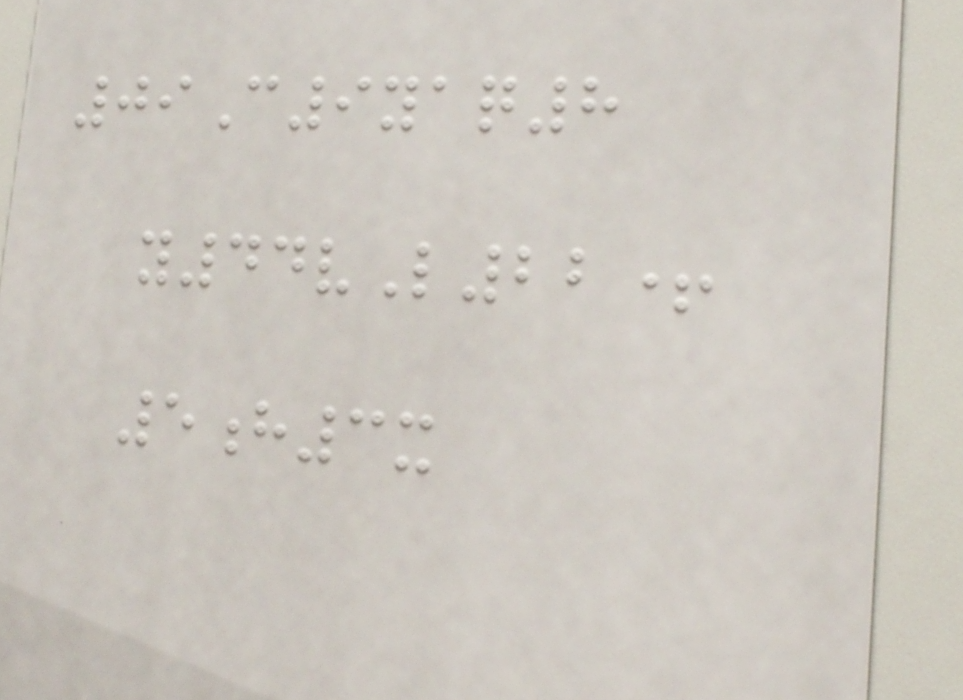09C9yaq8
y44vL22+
5h3x
